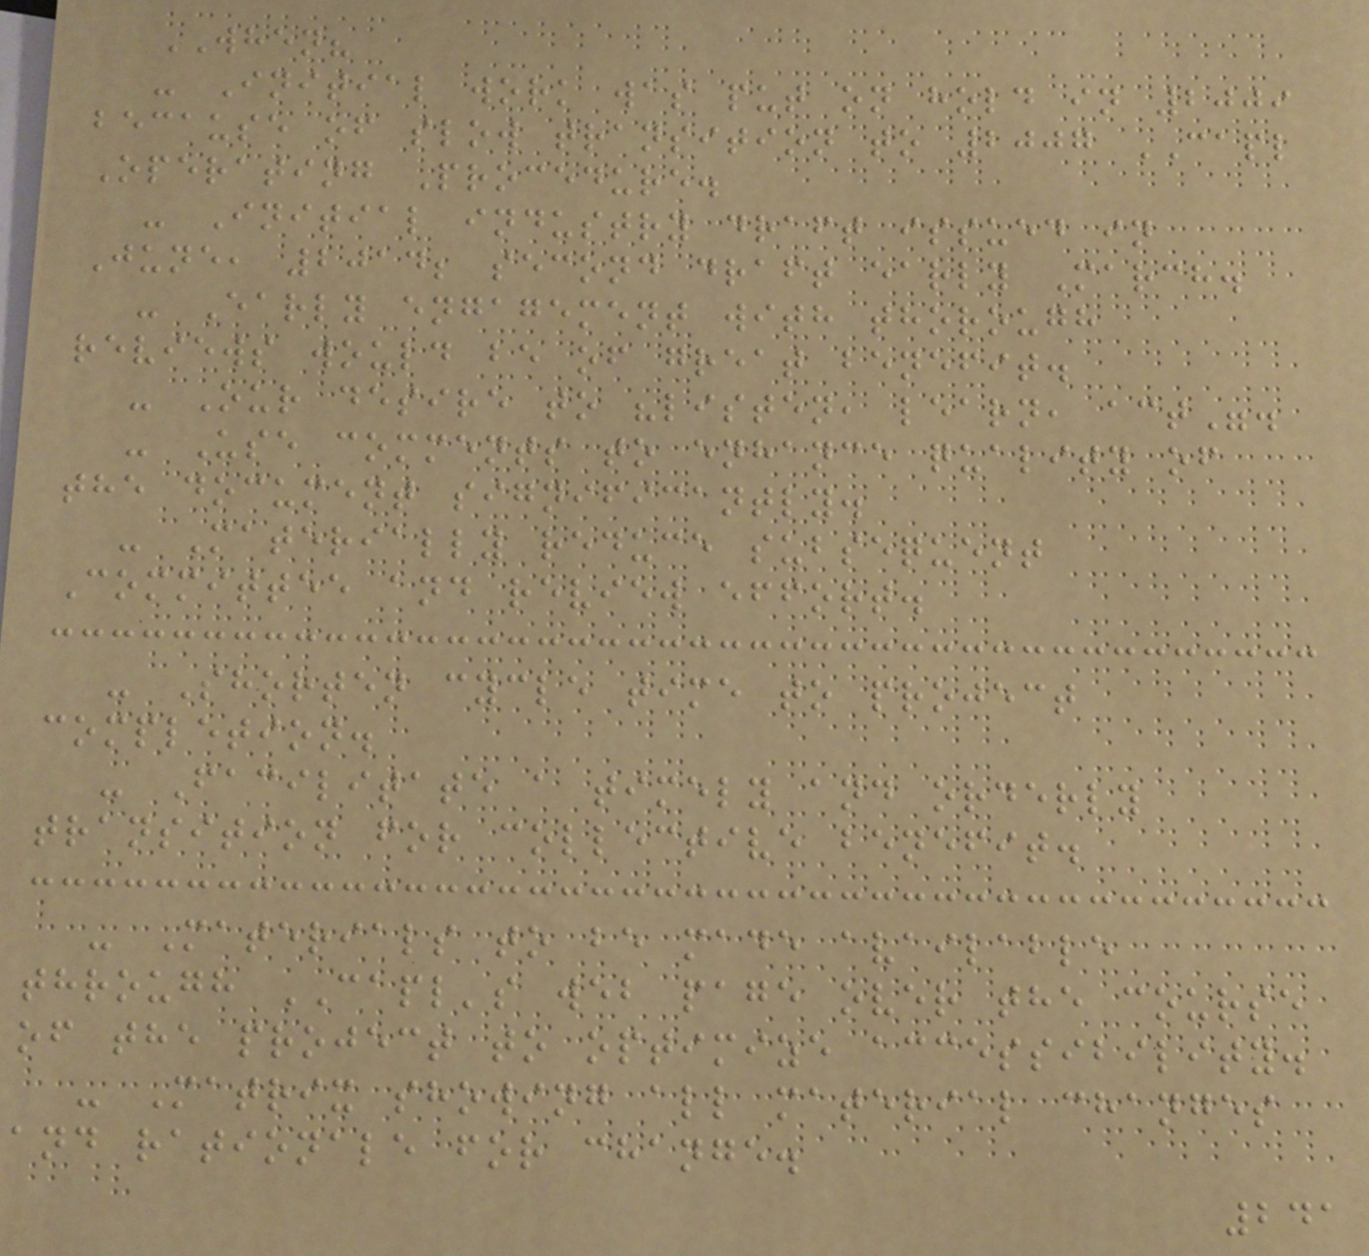WHEN?
- Initial work was put on hold in 2009
because of slow transition to 2007 CAPL
Operating Procedure.
- Initial industry draft issued in
June, 2014; second draft early March.
- Early engagement with thorough
reviews would be of great benefit.
- Our desire to "listen, learn, act".
- Use comments to enhance quality of
the document significantly.
- Materially reduce subsequent
Committee and review effort.
- Shorten cycle time to project
completion.
- Facilitate a timely and orderly
transition for collective benefit.
- Materials to be made available
through CAPL's web page over the course
of the project to optimize accessibility.
- Matrix showing all material changes
and rationale for change.
241
